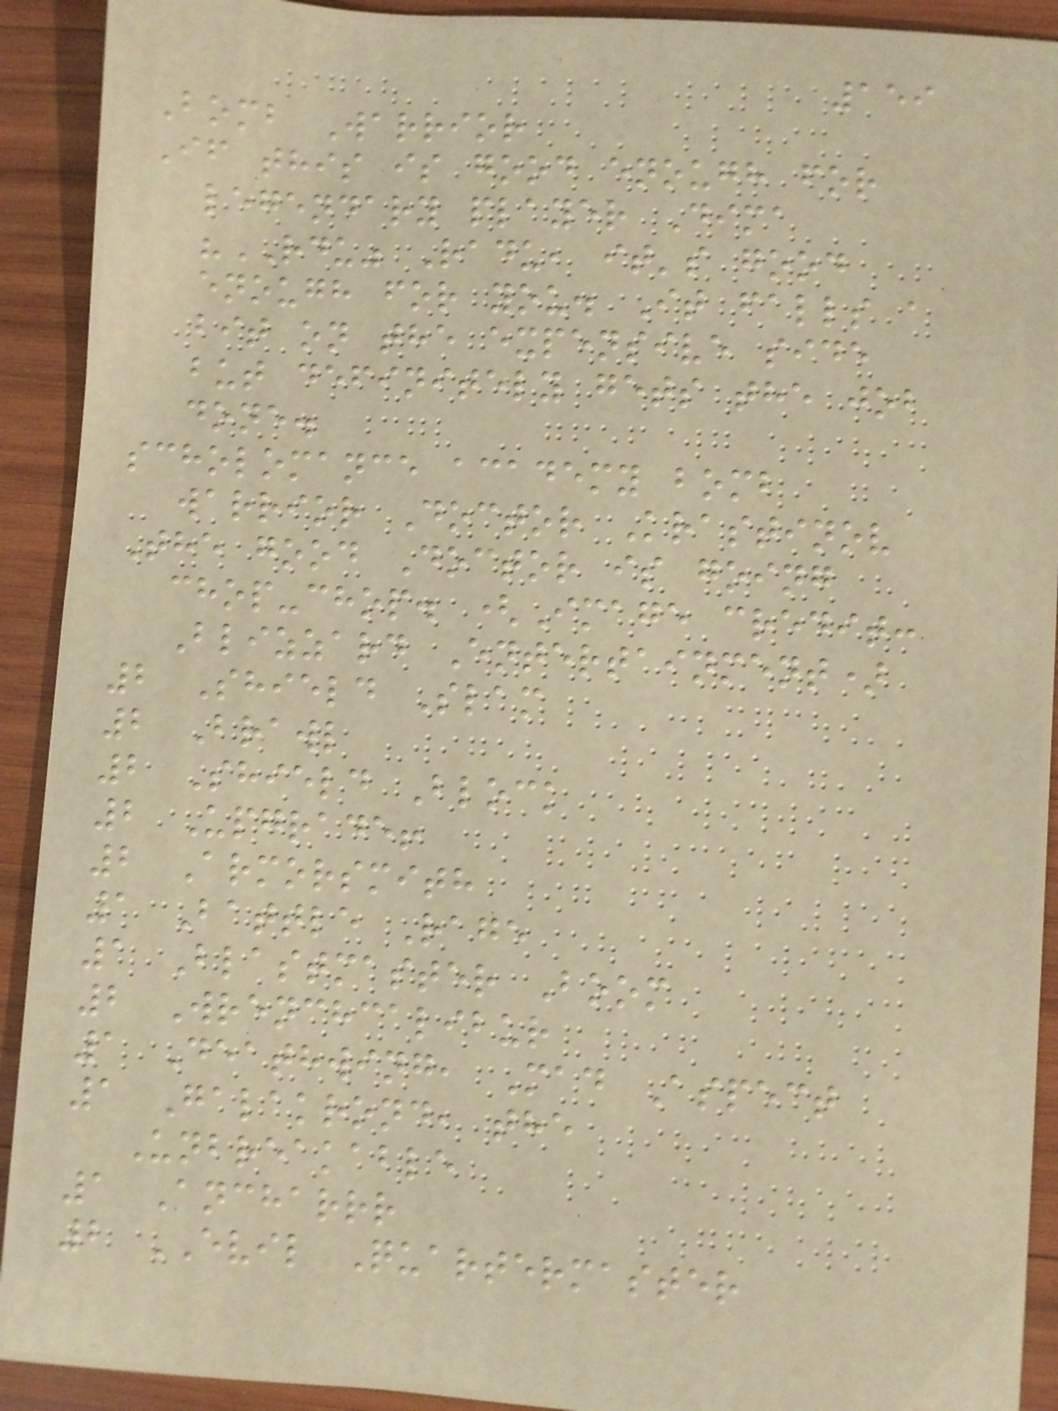159
Bomb Warrior
If this is good enough for
legendary player Dima
"RDU" Radu, it's good
enough for you. It falls a
bit on the expensive side
but definitely gets the job
done.
scholomance academy bomb
warrior Doctor Krastinov
The good Doctor is going
chop-chop. (Image credit:
Blizzard Entertainment)
2 Shield Slam
2 Brawl
2 Shield Block
2 Upgrade!
2 Armorsmith
1 Battle Rage
1 Blastmaster Boom
2 Wrenchcalibur
1 Deathwing, Mad Aspect
1 Galakrond, the
Unbreakable
1 Ancharrr
2 EVIL Quartermaster
